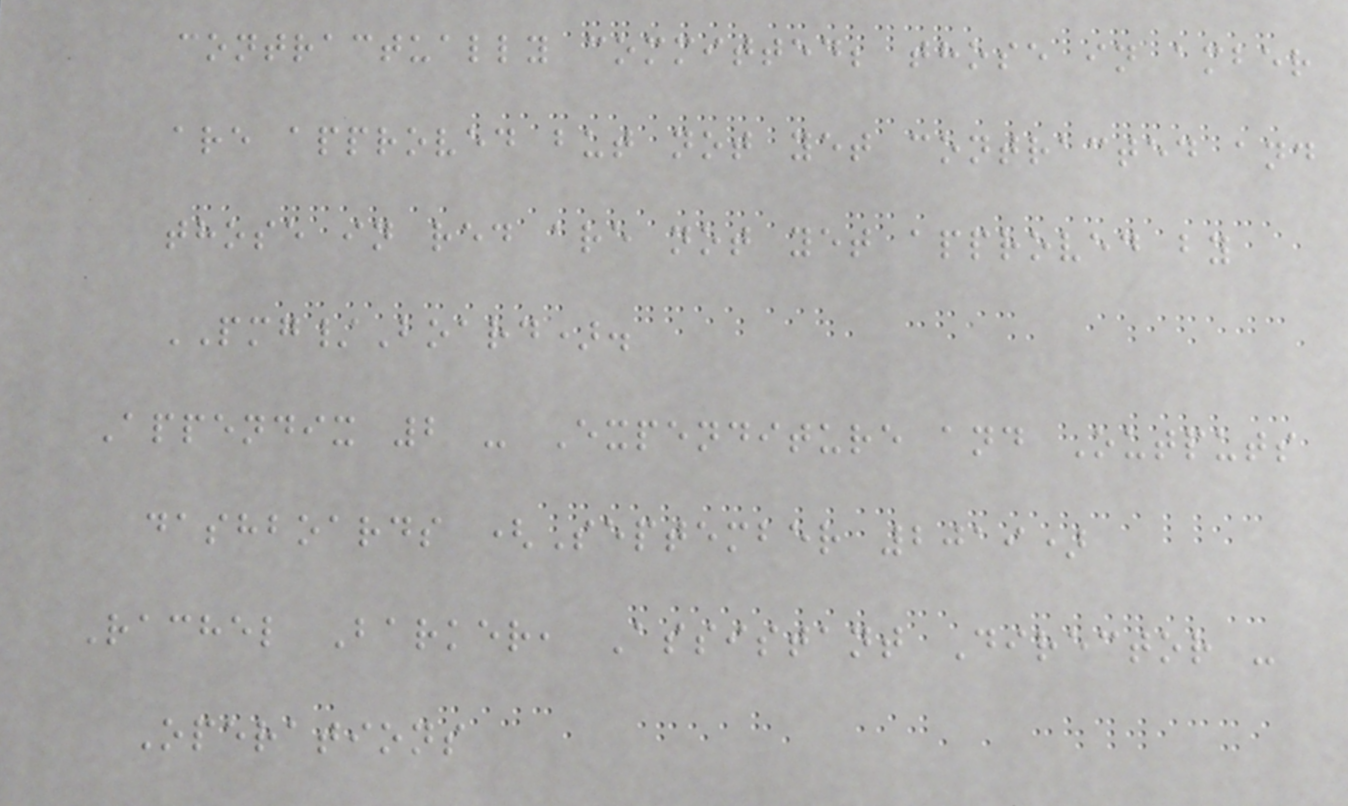contractually committed; those in amber
are approved but not yet contracted and
those in red are not yet approved by
PMG/Board).
Appendix 2 - Expenditure and Outputs
dashboards (September 2019)
Rachel Barker, Assistant Director -
Operations
